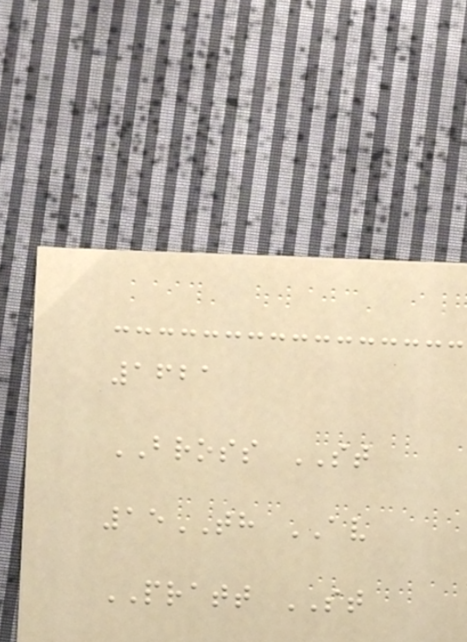1621
BROSS ST
15TH AV
PRATT ST
